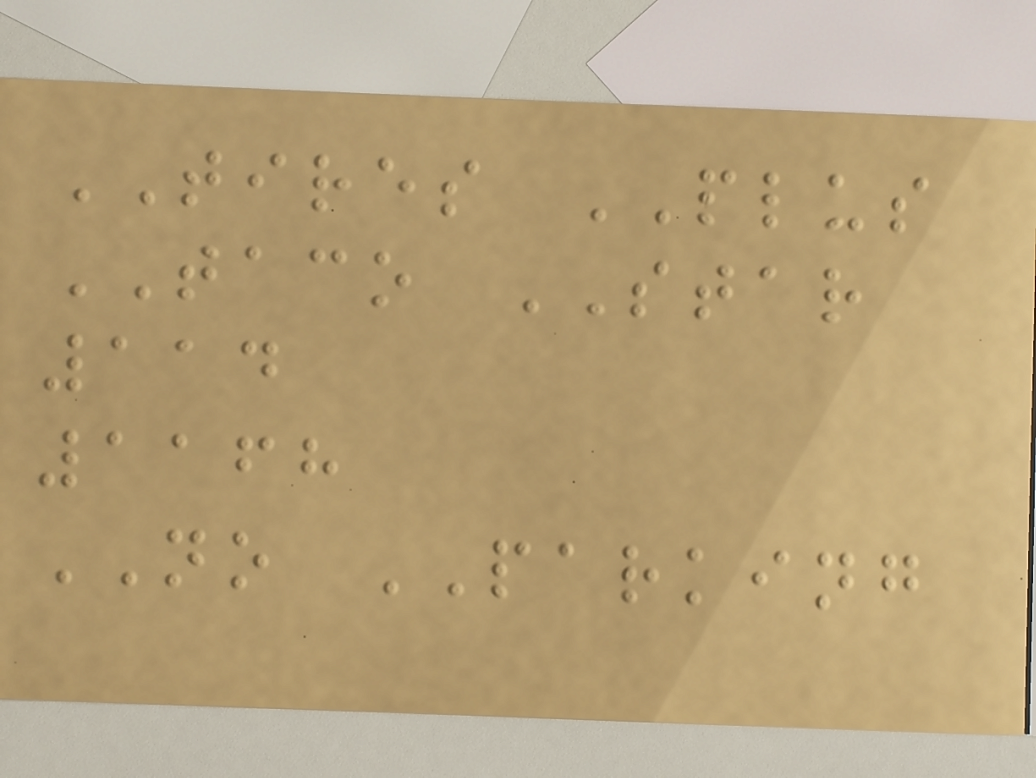TIRES PLUS
TACO STAR
114
1168
NO PARKING
